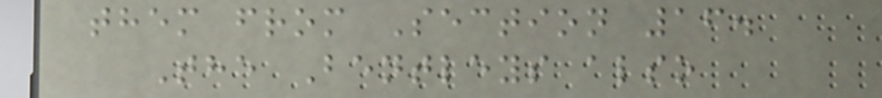them from Section 16.
The Bentleys also
